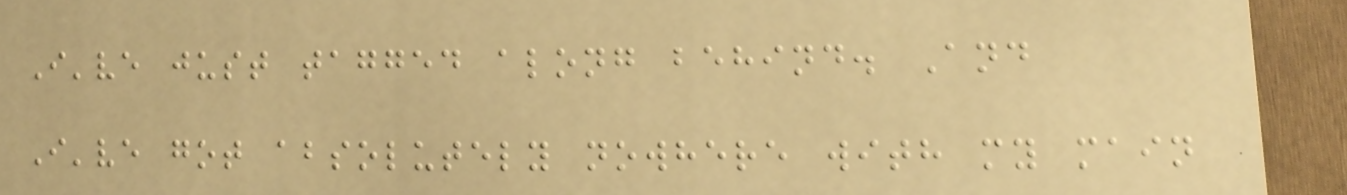I've just tagged along behind. And
I've got absolutely nowhere with my main
